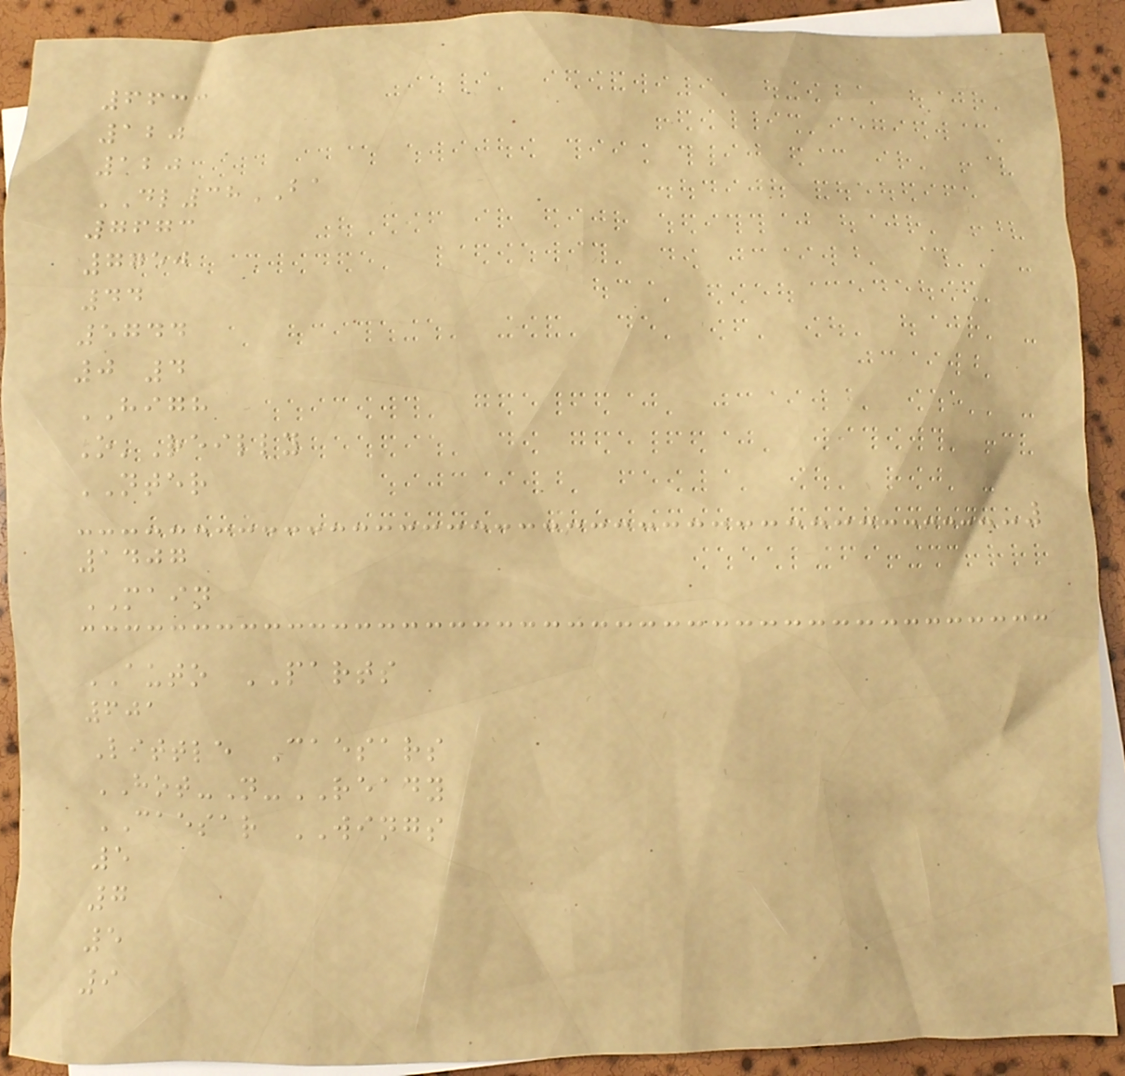6633
120
120
DL38BA
7673
7750
44
5744
0 4
HIGH
O'Reilly
NTER
1407
MAIN
AUTO PARTS
601
Little Caesars
HOT-N-READY
CAESAR WINGS
5
7
5
9
